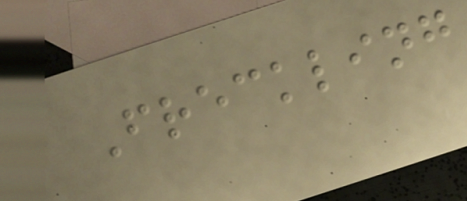Freckling
